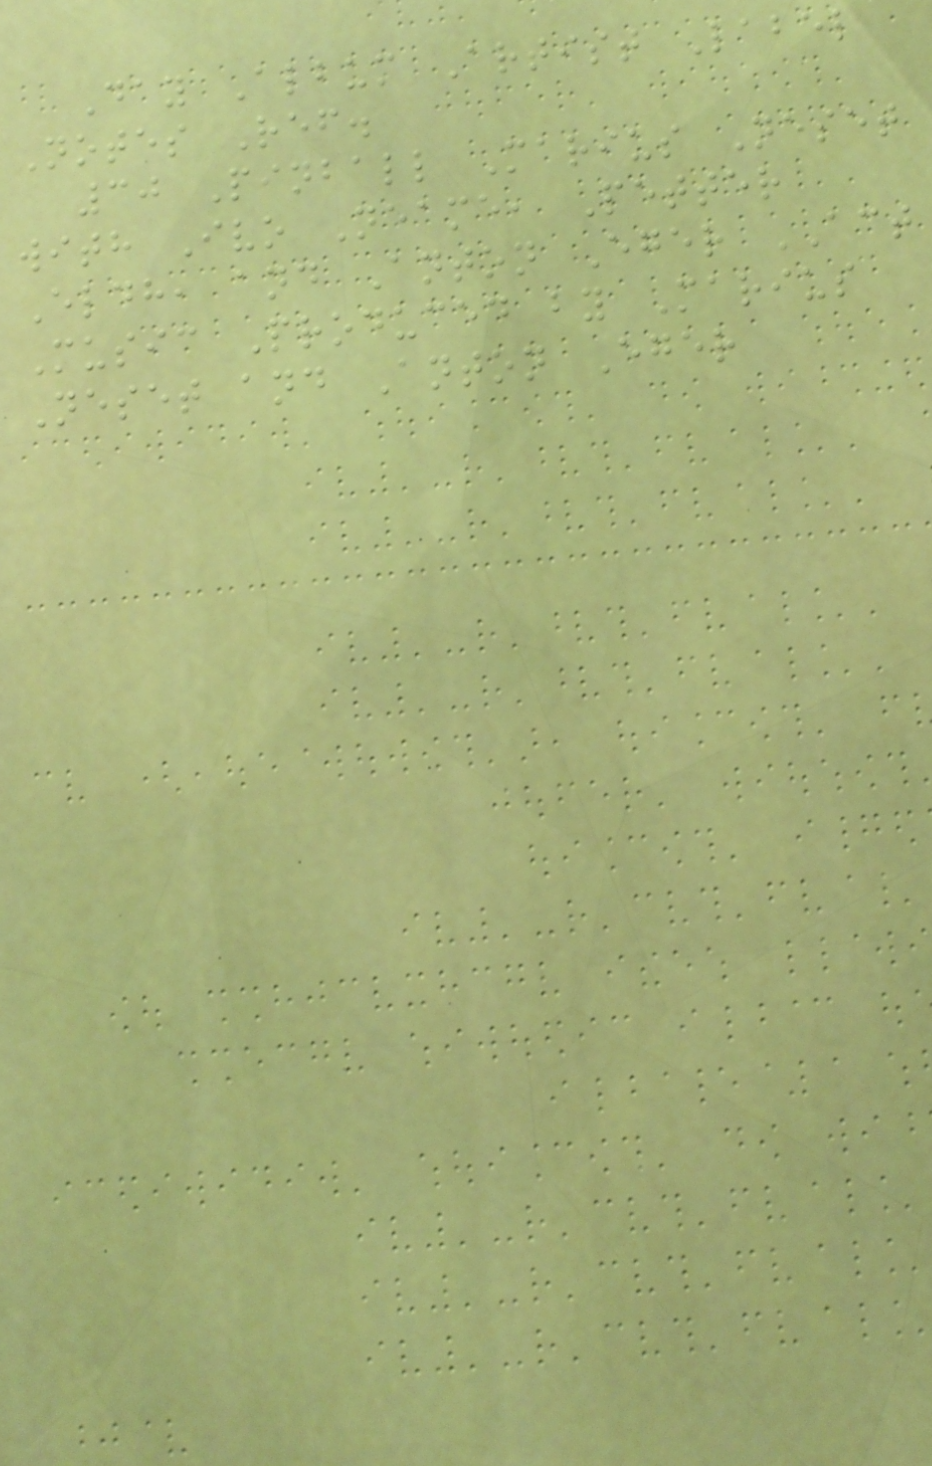Day Album Artist Label
Notes Ref.
30 Pinball Marius Neset
with Ivo Neame, Petter
Eldh, and Anton Eger ACT
Music Produced by Marius
Neset and Anton Eger
